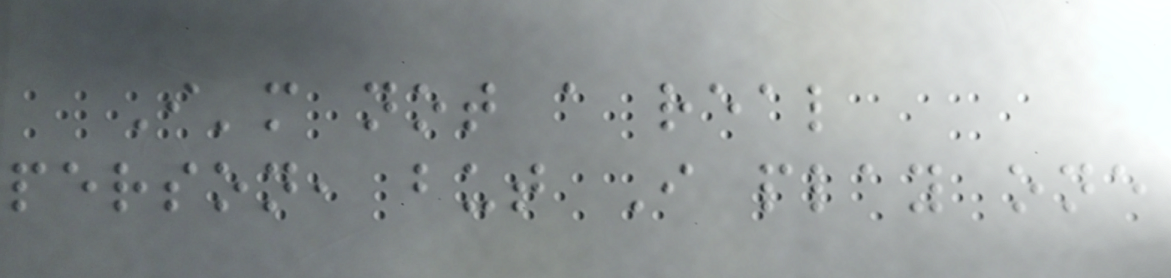I'm not a real
person, but I play one
